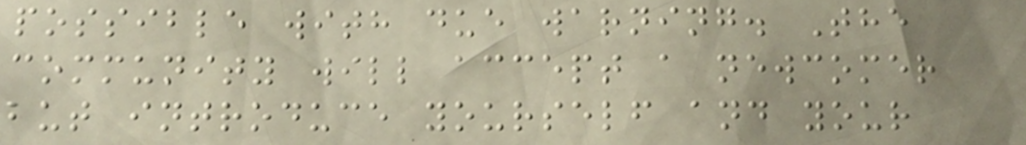possible with due warning. The
community will accept a newcomer
but introduce yourself and your
